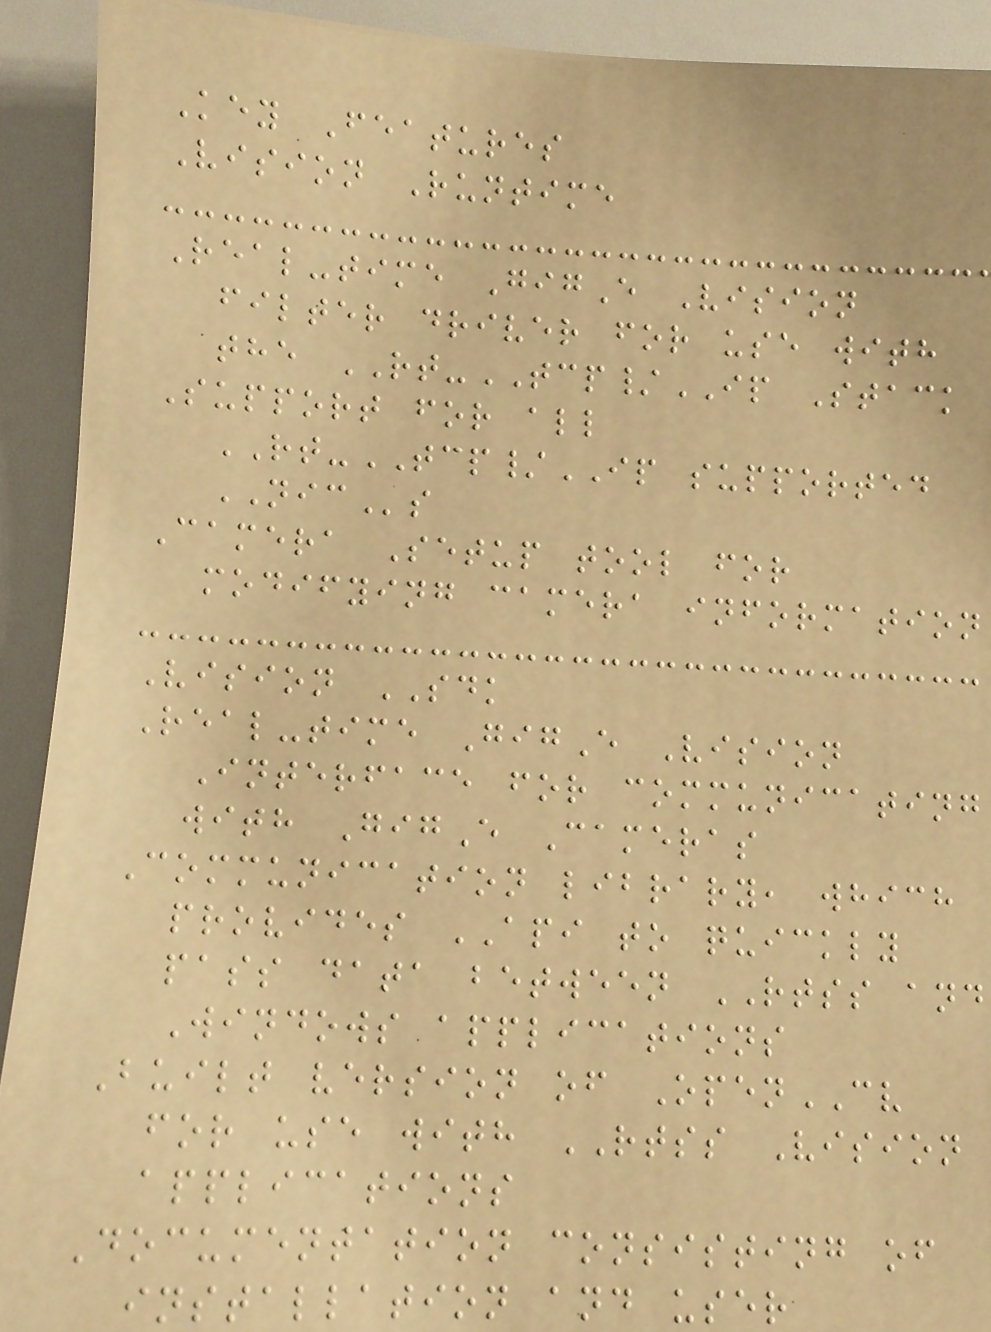Key Features
Vision Runtime
Real-time GigE Vision
filter driver for use with
the RT-TCP/IP Stack
Support for all
RT-TCP/IP supported
NICs
Camera Setup tool for
modifying camera information
Vision SDK
Real-time GigE Vision
Interface for communicating
with GigE Cameras
Communication library, which
provides API to quickly
pass data between RTSS and
Windows applications
Built version of OpenCV
for use with RTSS Vision
applications
Documentation consisting of
installation and user
